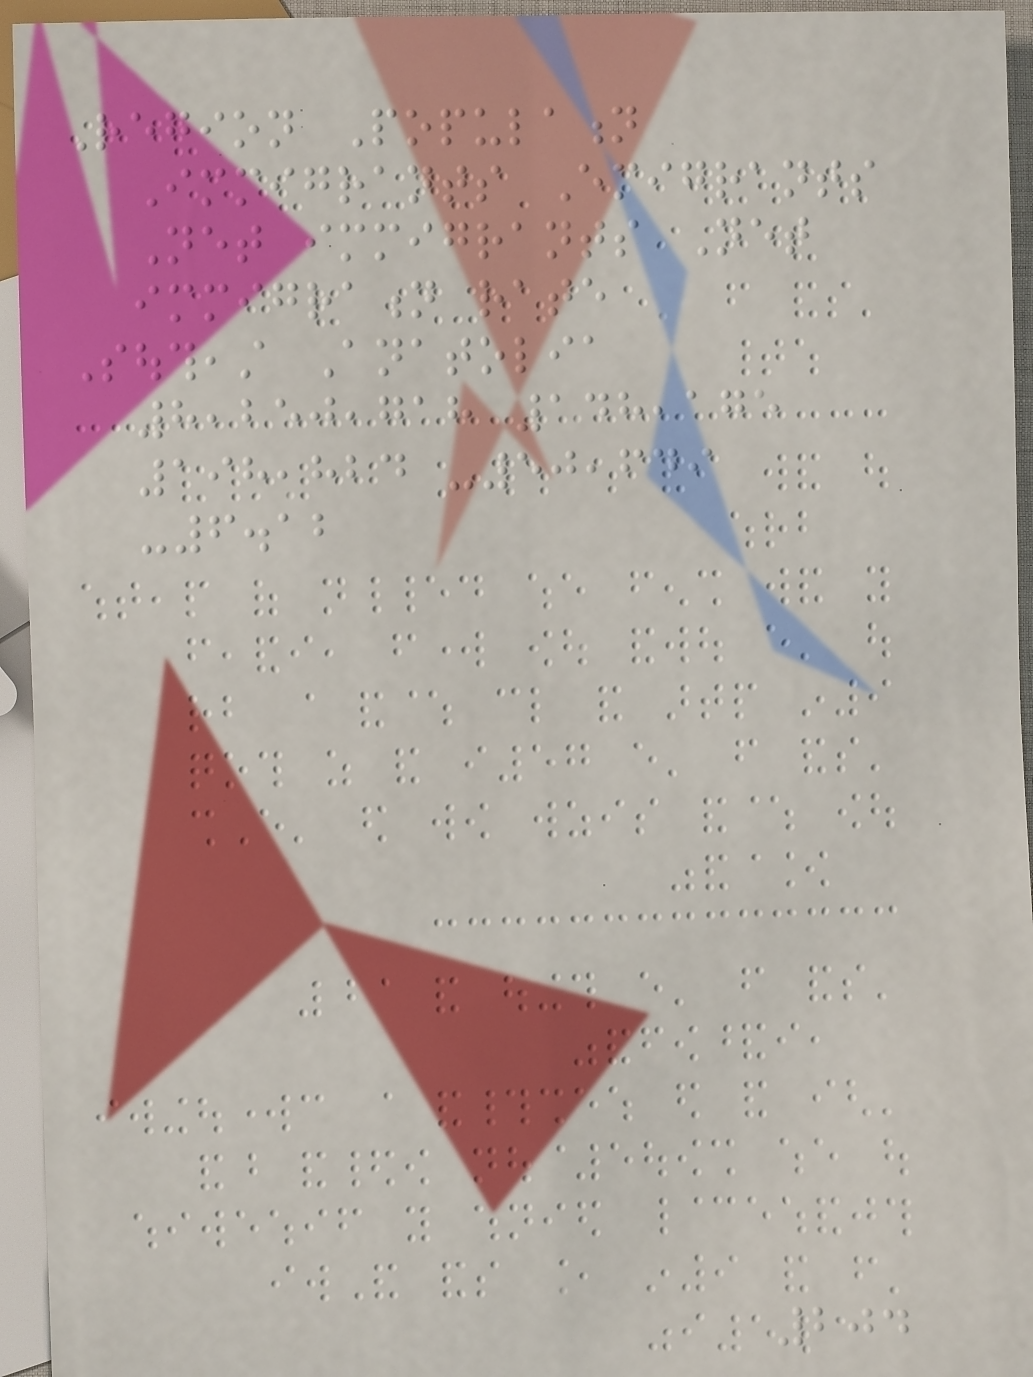Region Population
Immigrants Emigrants
Net immigrants Net
immigration rate
Southeast Anatolia
8,250,718 148,175
198,824 -50,649
-6.12
204
